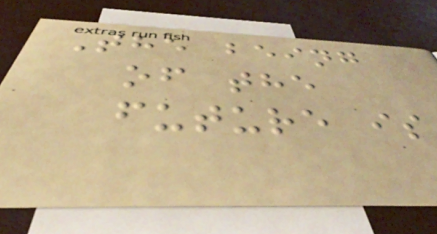The being
of the
future is
